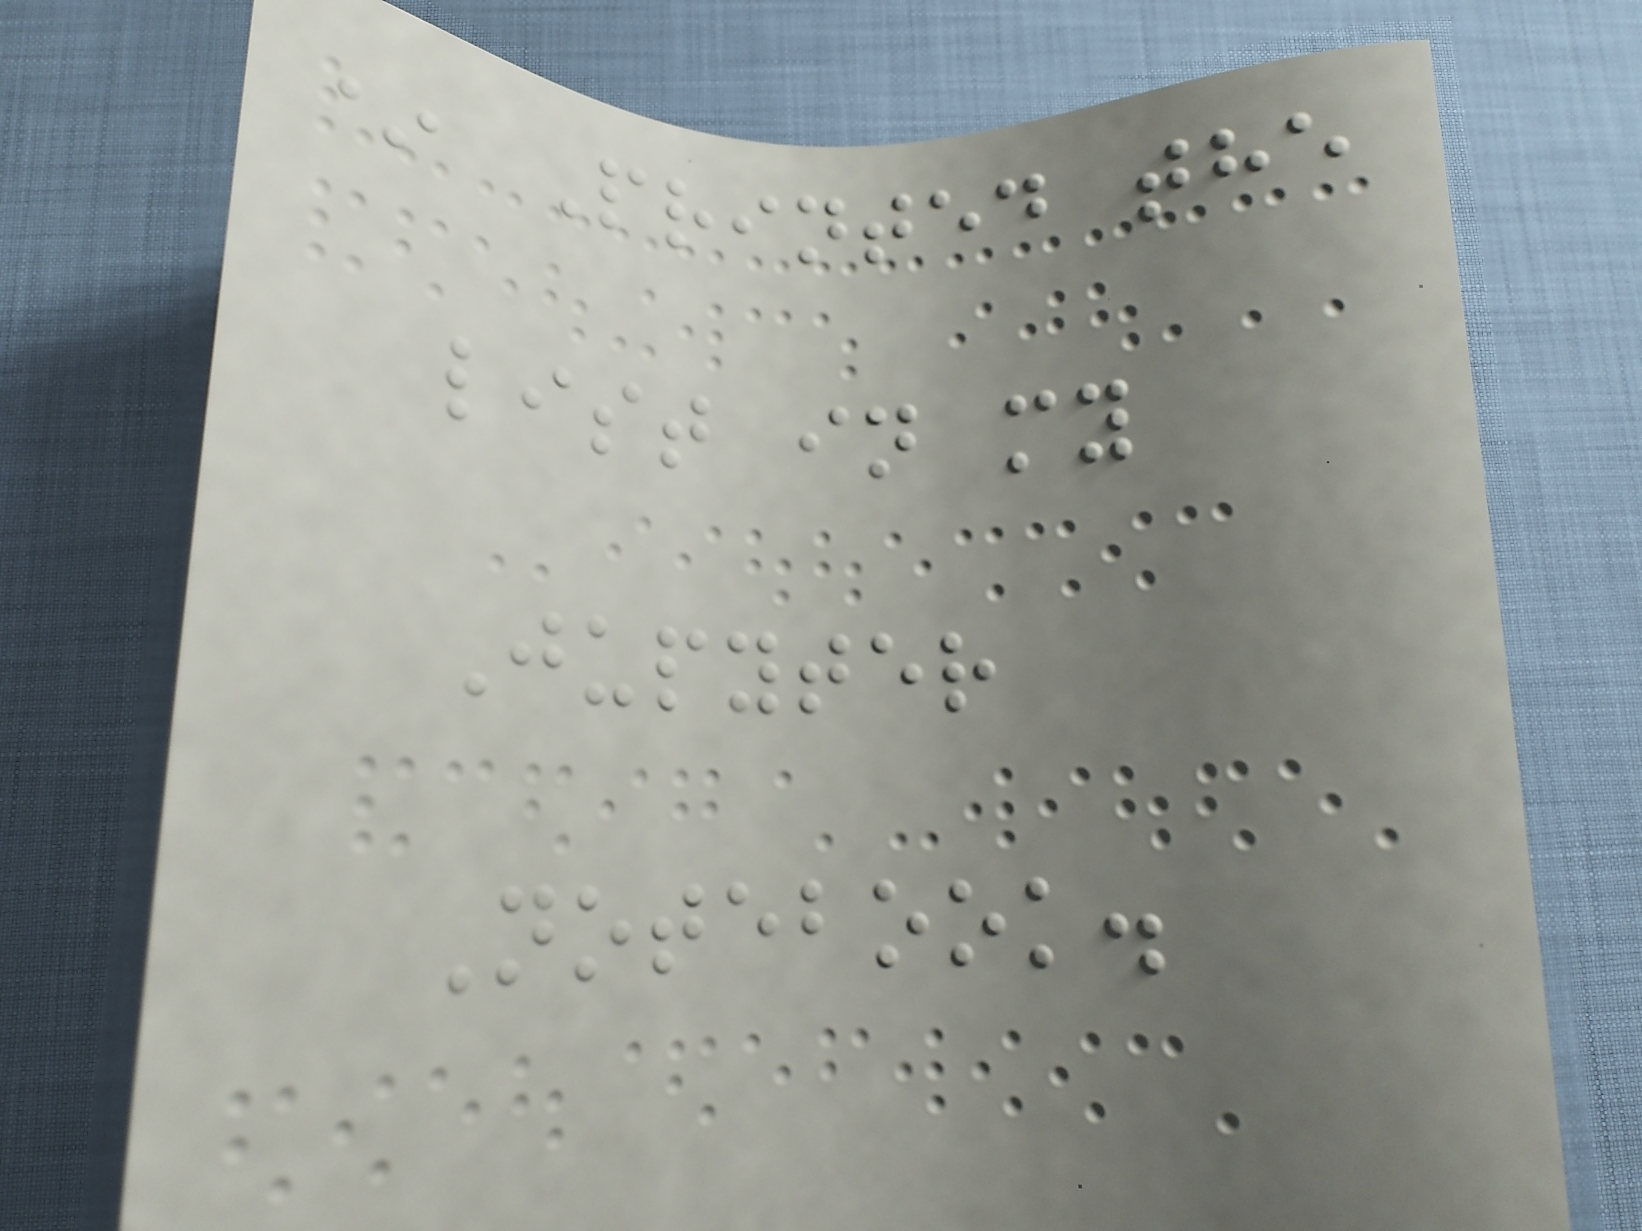* Printed the
list in my
Jupyter
Notebook.
